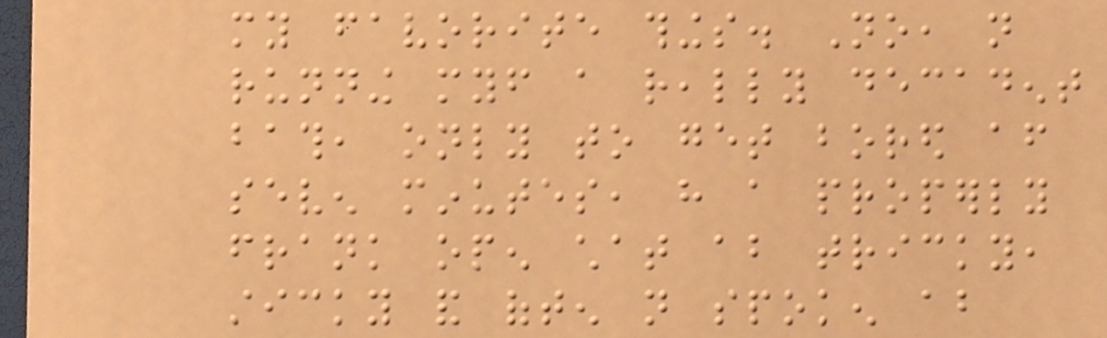my favorite things. No, not
running myself a really decadent
bath, only to get bored after
seven minutes, have a properly
frank open chat about tricky,
sticky and often not spoken about
